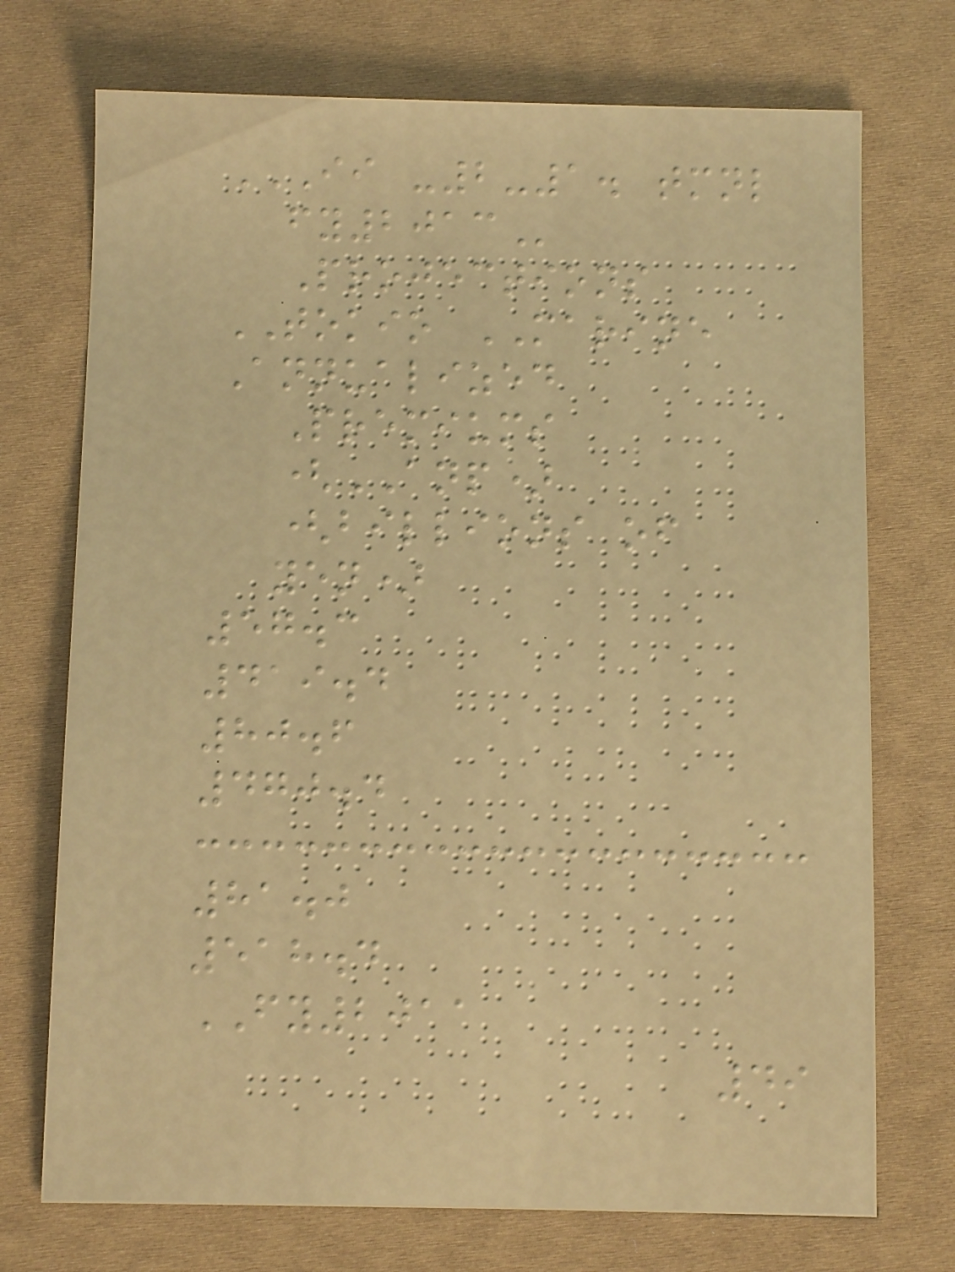II -2-1. TMNL
FY2013
Projections
TOKIO MARINE
Annualized
Premiums
(ANP)
(billions of
yen)
57.3
419.4
80.6
470.4
81.0
518.4
FY2011
49
